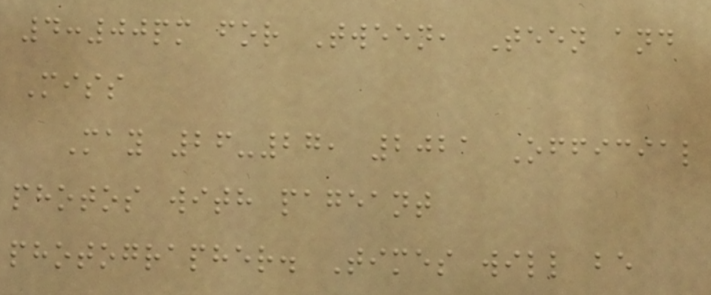4:00pm for Tween, Teen and
Miss
May 26-27, 2021 Official
photos with pageant
photographer. Times will be
